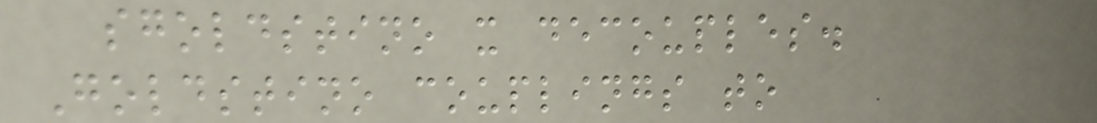sgoldstino x decouples.
Goldstino couplings to
